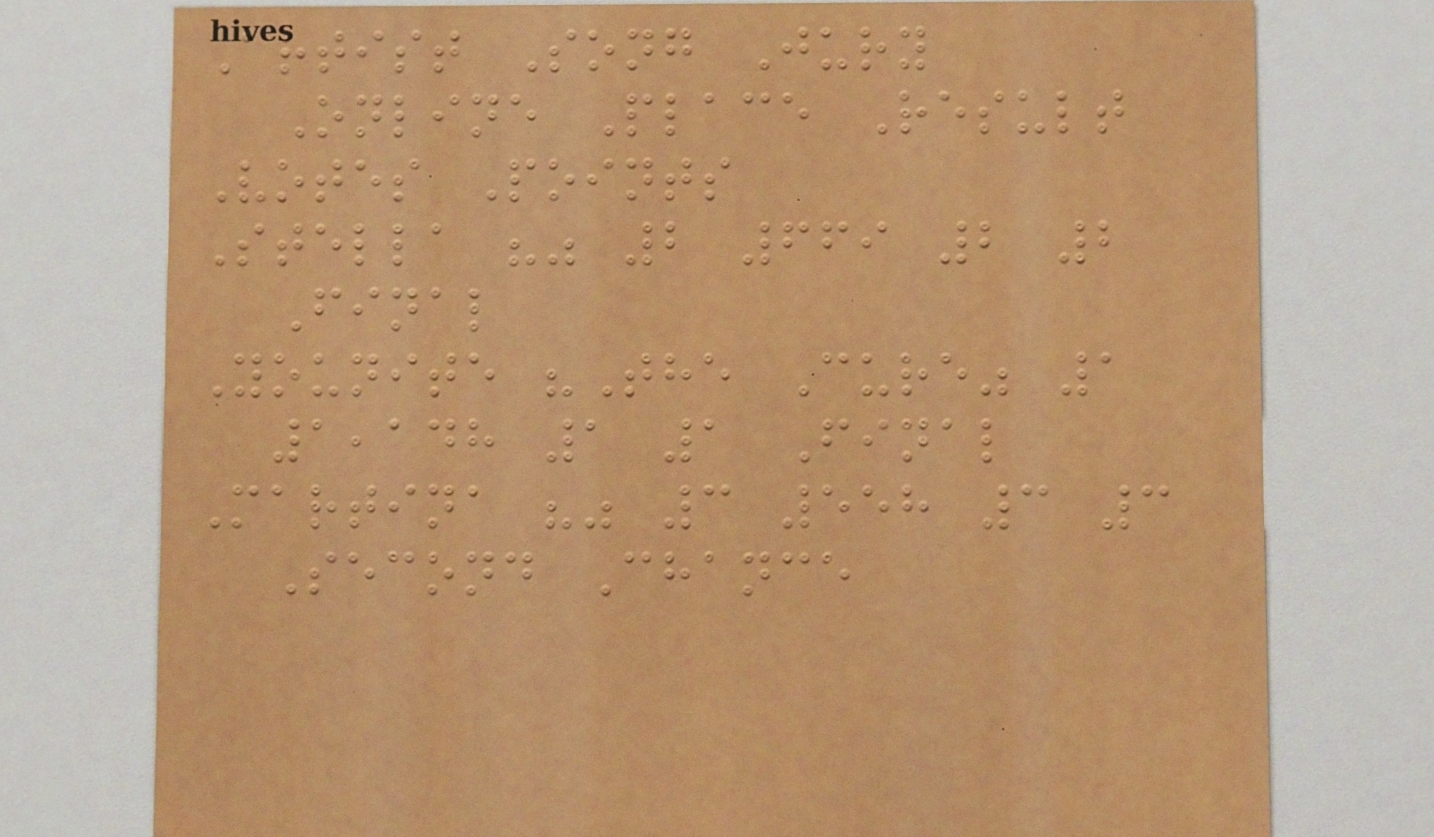Artist Song Jury
Online Place Result
Votes Points
Stella "" 2 669 2 2
Final
Younite "The Cure" 1
1,148 1 1 Final
Martina "" 3 558 3 3
Second Chance
